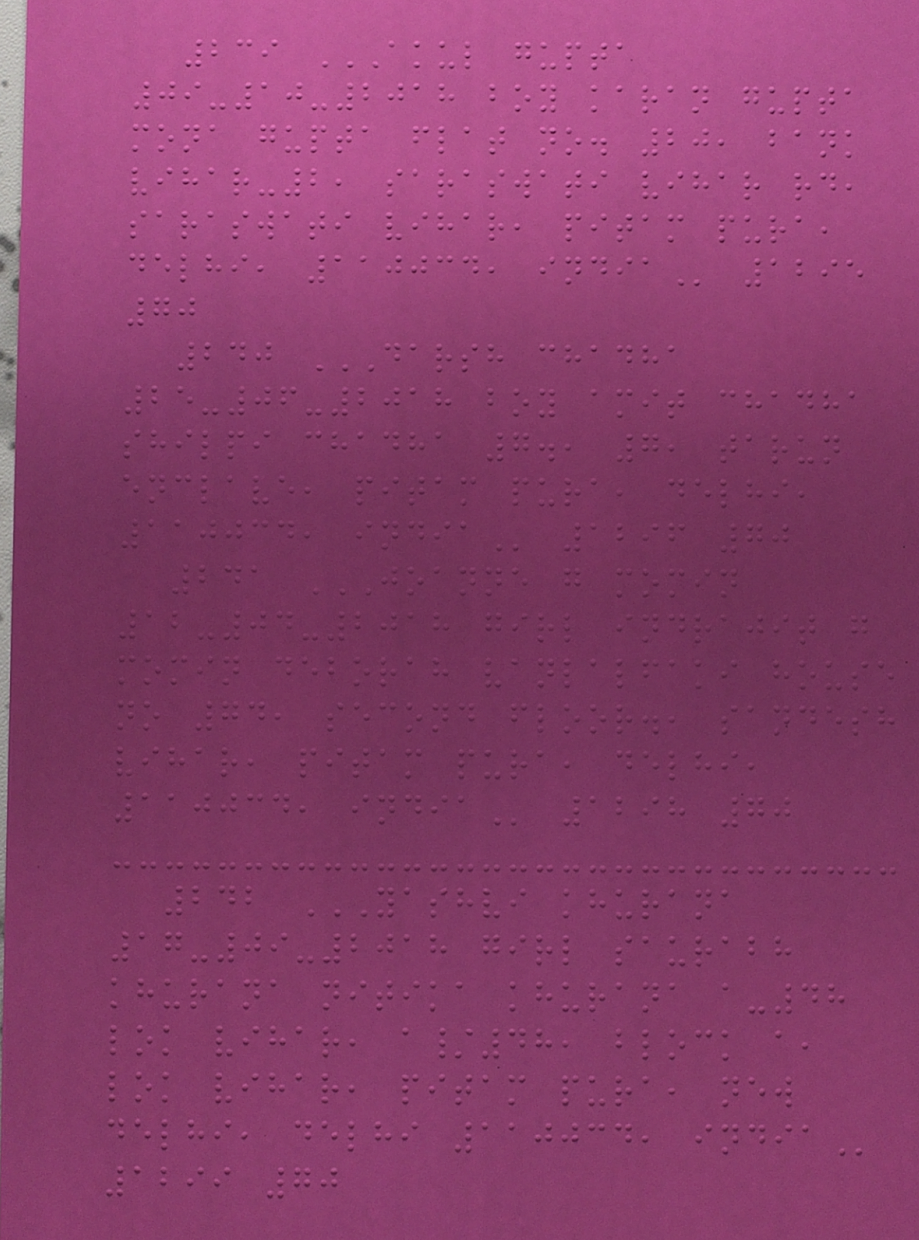239 AKUL GUPTA
09-10-2018 BOY KARAN GUPTA
MONA GUPTA FLAT NO. 20, BANK
VIHAR-2, SARASWATI VIHAR RD,
SARASWATI VIHAR, PITAM PURA,
DELHI, 110034, INDIA 1295
70
240 DARSH CHADHA
25-06-2018 BOY AMIT CHADHA
SHILPI CHADHA 7., 7, TARUN
ENCLAVE, PITAM PURA, DELHI,
110034, INDIA 1296 70
241 JOANNE G MOMIN
12-04-2018 GIRL INDRAJIT G
MOMIN DEBORAH VANLALFAKI HOUSE
NO 74, SECOND FLOOR., SANDESH
VIHAR, PITAM PURA, DELHI,
110034, INDIA 1298 70
242 YASHVI KHURANA
17-09-2018 GIRL SAURABH
KHURANA NITIKA KHURANA A-48
LOK VIHAR, A/48, BLOCK A,
LOK VIHAR, PITAM PURA, NEW
DELHI, DELHI 110034, INDIA
1299 70
